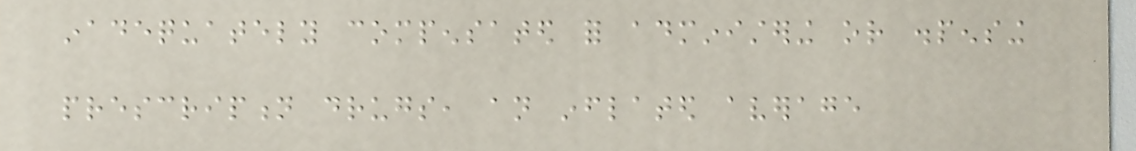inadequately compensated for administering or dispensing
prescription drugs, an inflated average
